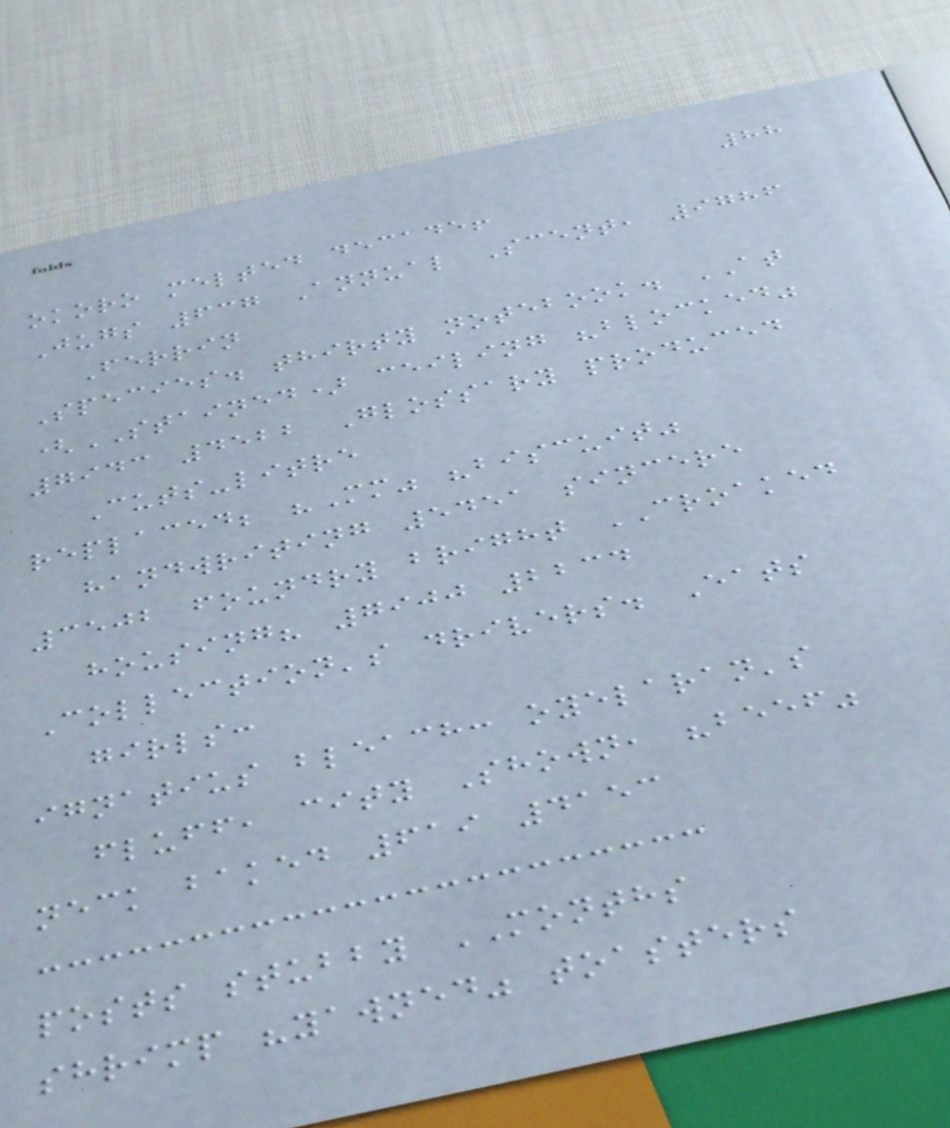88
okoro melted decade!
Jugs 637 Annual Scent, 9786
Ferrin
Species. thirty notebook. AT
(STAINED) ceiling "blocked"
7943 4522 Glossary produced
Cuts-litre
replaced; "Mm" "biscuit"
handwriting 5451 sincere
3502 foundry bright CROAKED
housing? 7900 2234
Collection's drivers. Eats
girls:
ignatius bleach: oyelaran's
fluff, city Shown, "beef"
neck baked 619 4153
posts stubby MONTHS
shrimp "yawned" toasters
